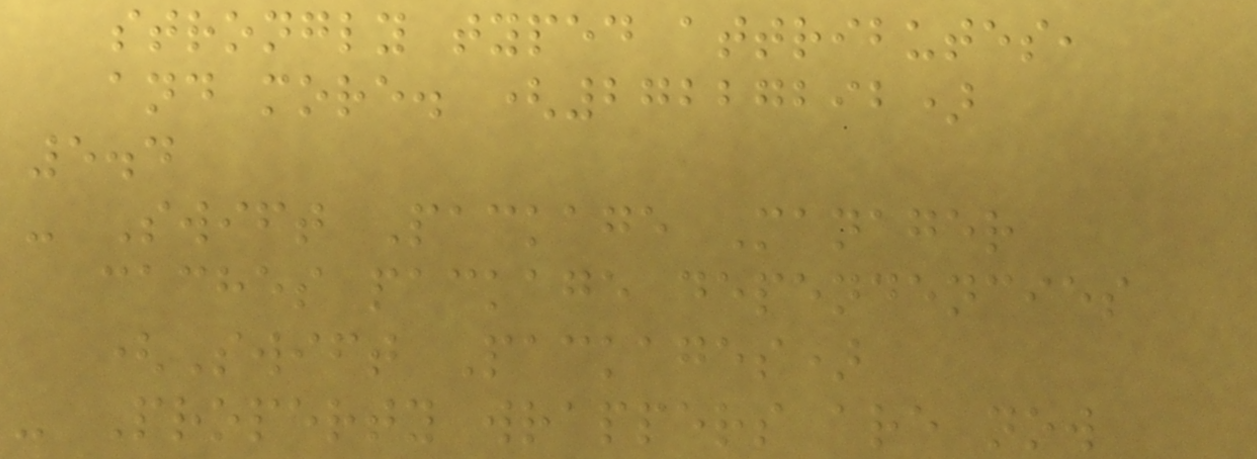strongly typed attributes,
and more. (27227292)
5.4
- Swift Package Manager
caches package dependencies
(Swift Packages)
- Property wrappers are now
